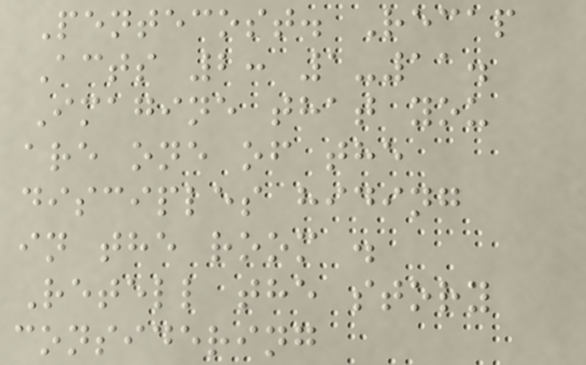Pentecost. Recap
Acts 2: 1-11.
Imagine that you
are one of the
disciples hiding
in the room .
Retell the story
considering
